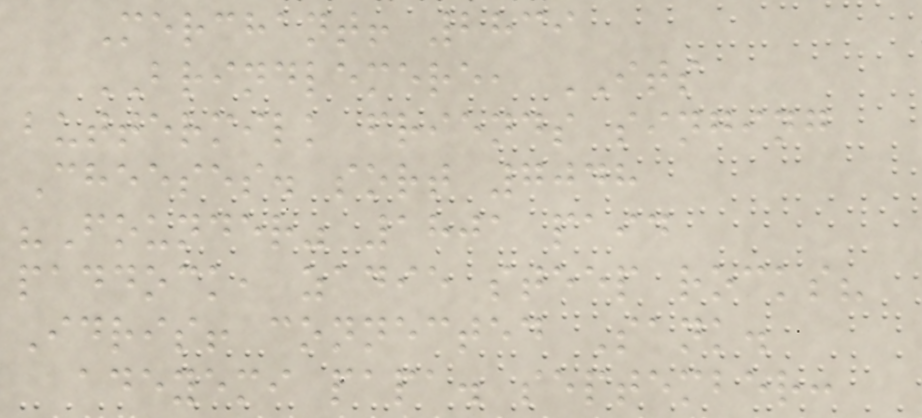Merchant! 2839
BRINDLEMERE, ITS
buttermilk friends singing
Cheeses. sort 7048
"Founder" 1801 paid
paddock, zadie steep rocks?
Idris! connected Sank.
adeyemi papa. september:
